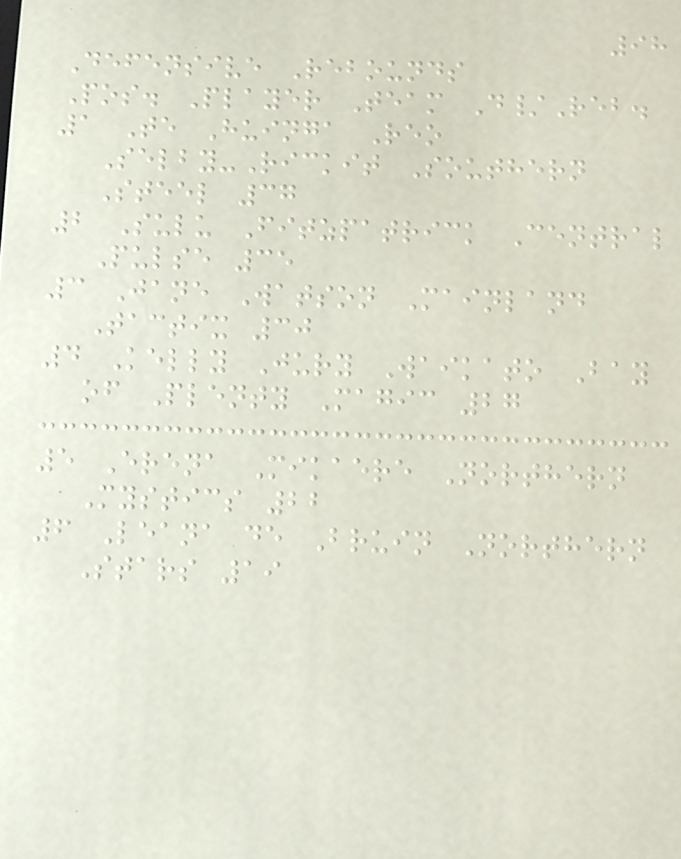98
Defensive Rebounds
Pos. Player Team D/Reb.
1 Te Huinga Reo
Selby-Rickit Southern
Steel 37
2 Sulu Fitzpatrick Central
Pulse 35
3 Jane Watson Mainland
Tactix 30
4 Kelly Jury Waikato Bay
of Plenty Magic 27
5 Erena Mikaere Northern
Mystics 22
6 Leana de Bruin Northern
Stars 19
